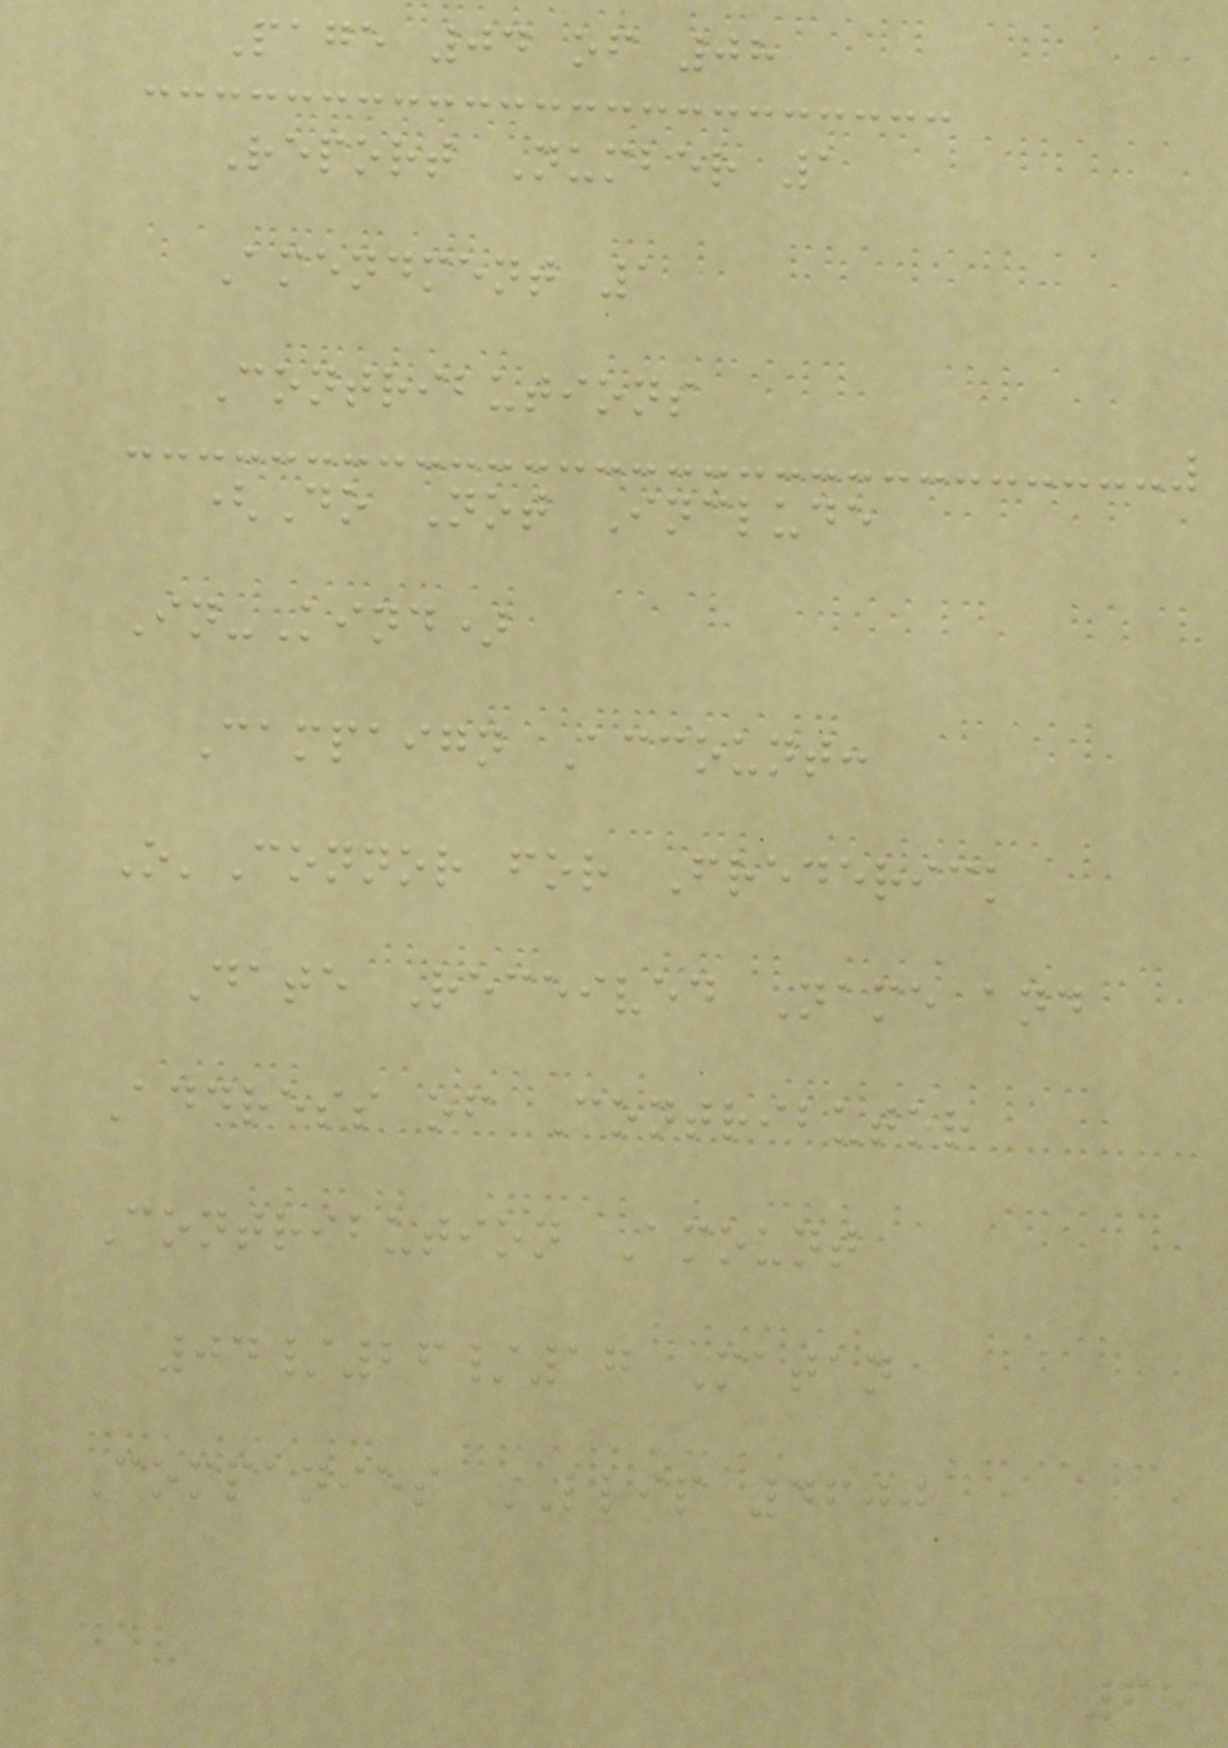Page 04 of 08
Report Number 1
Amendment 1
Contributions
(Do Not Include
In-Kind)
Campaign Account:
O'Connor for Frederick
Date Received Name and
Address of Contributor
Contribution Amount
04/26/17 Matan
Companies LLIP 4600
65
